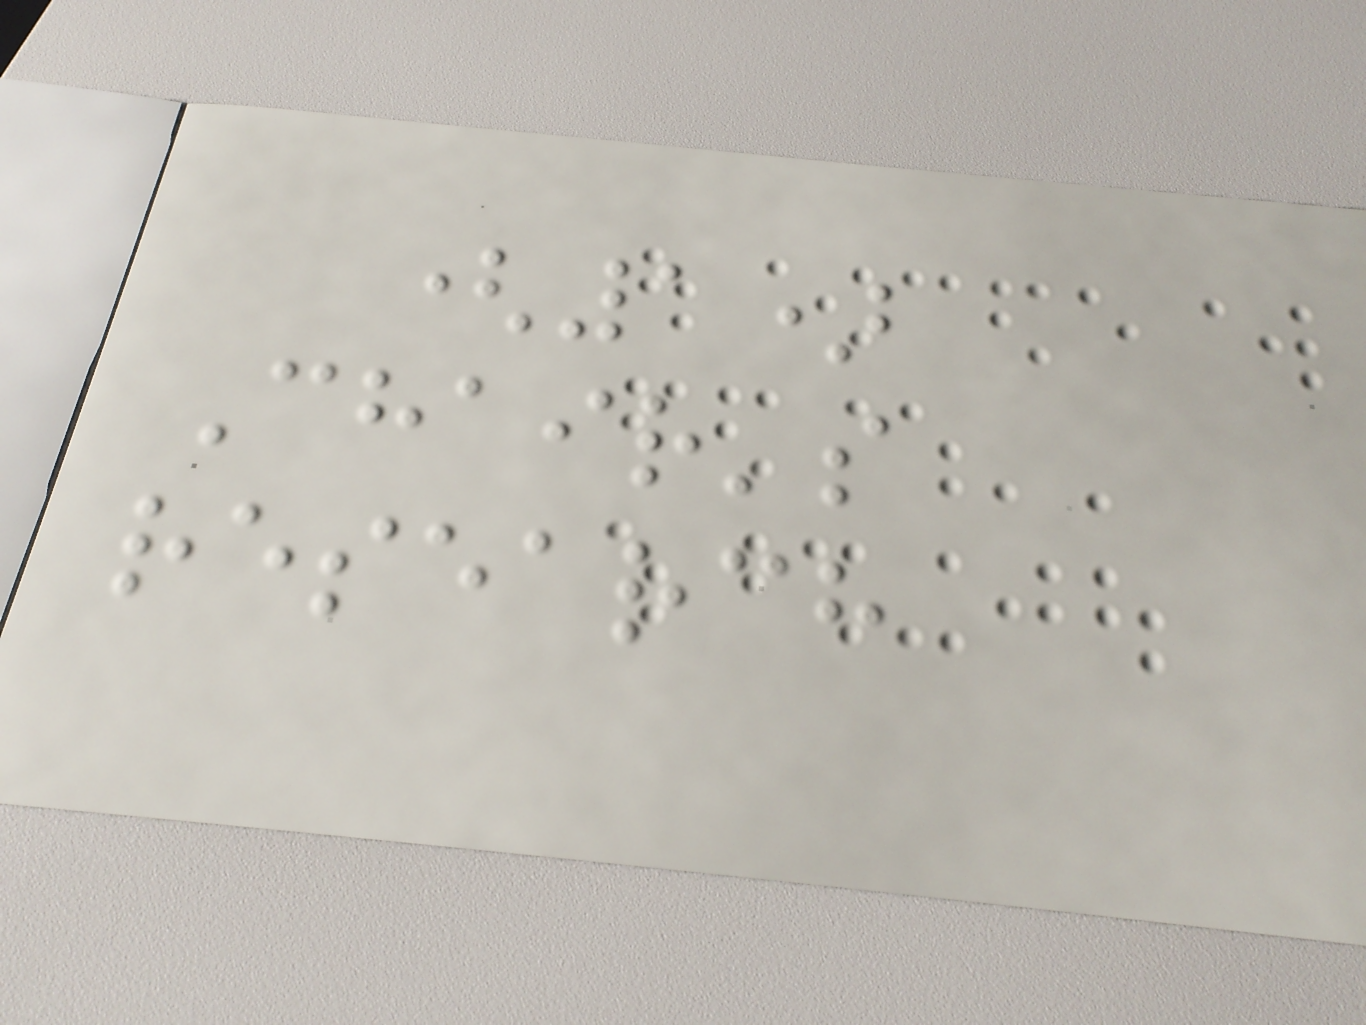(1)
Chair's
research
